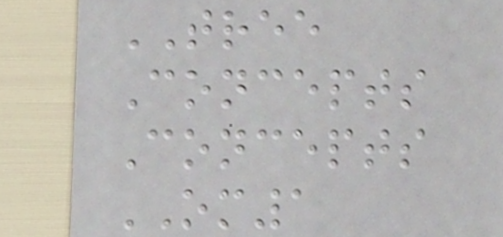TREE
Concepts
Concepts
OM1
